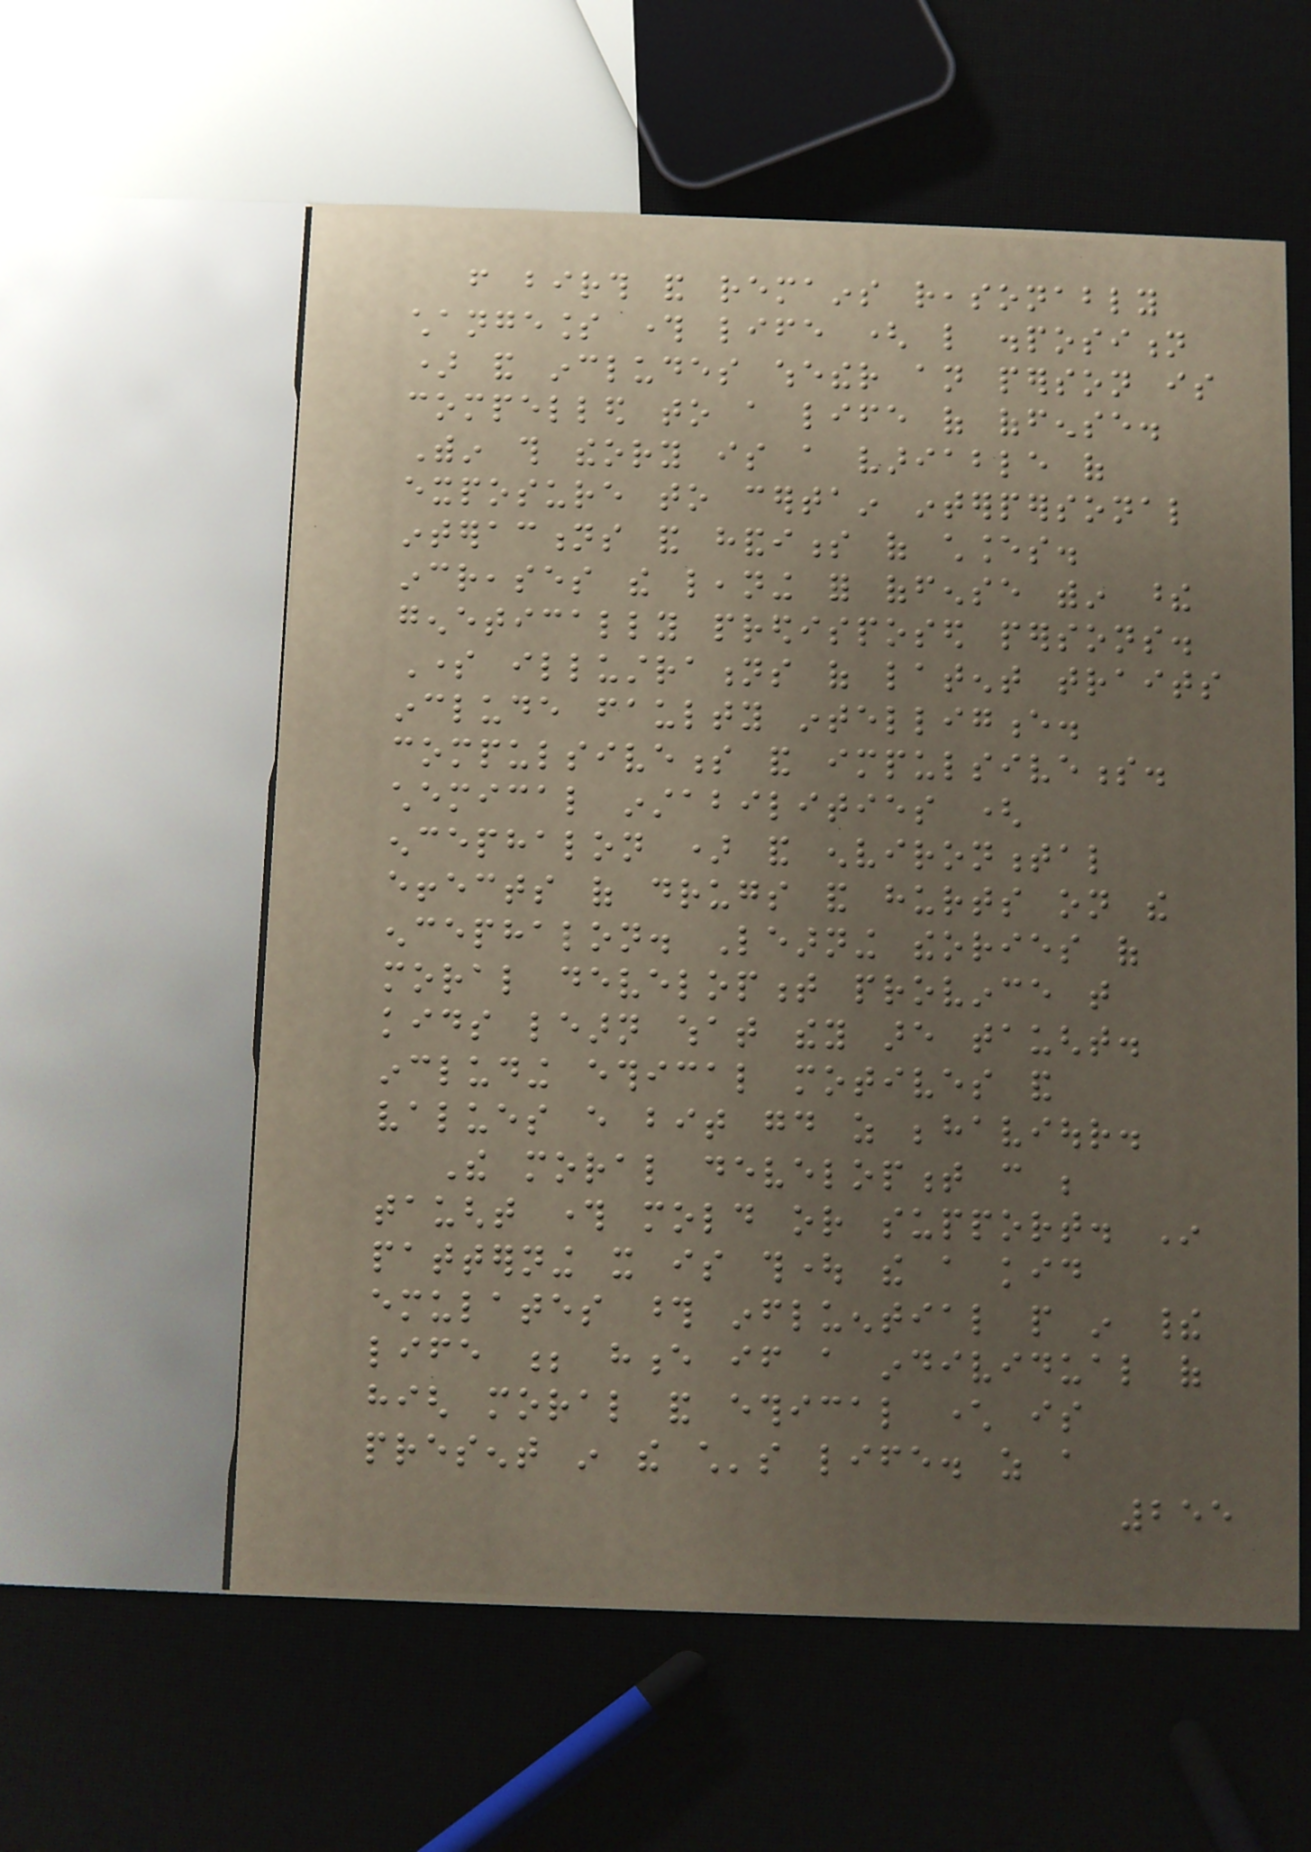from birth and remains reasonably
changeless through life ( like disposition
) and includes whether an person is
compelled to a life of offense.
Within this theory is a variable of
exposure to certain interpersonal
interactions and handiness of chances.
increases the leaning for offense within these
genetically predisposed persons.
Some illustrations of latent traits
include faulty intelligence.
compulsiveness and impulsiveness.
chemical instabilities (
encephalon ) and environmental
effects of drugs and hurts on the
encephalon. Learning theories of
moral development province that
kids learn what they are taught.
including ethical motives and
values every bit good as behaviour.
The moral development can be
taught through mold or support. In
patterning it is thought the a kid
emulates those influential people in their
life ; hence if a individual of
high moral and ethical character is
present in the child's life. as a
255
